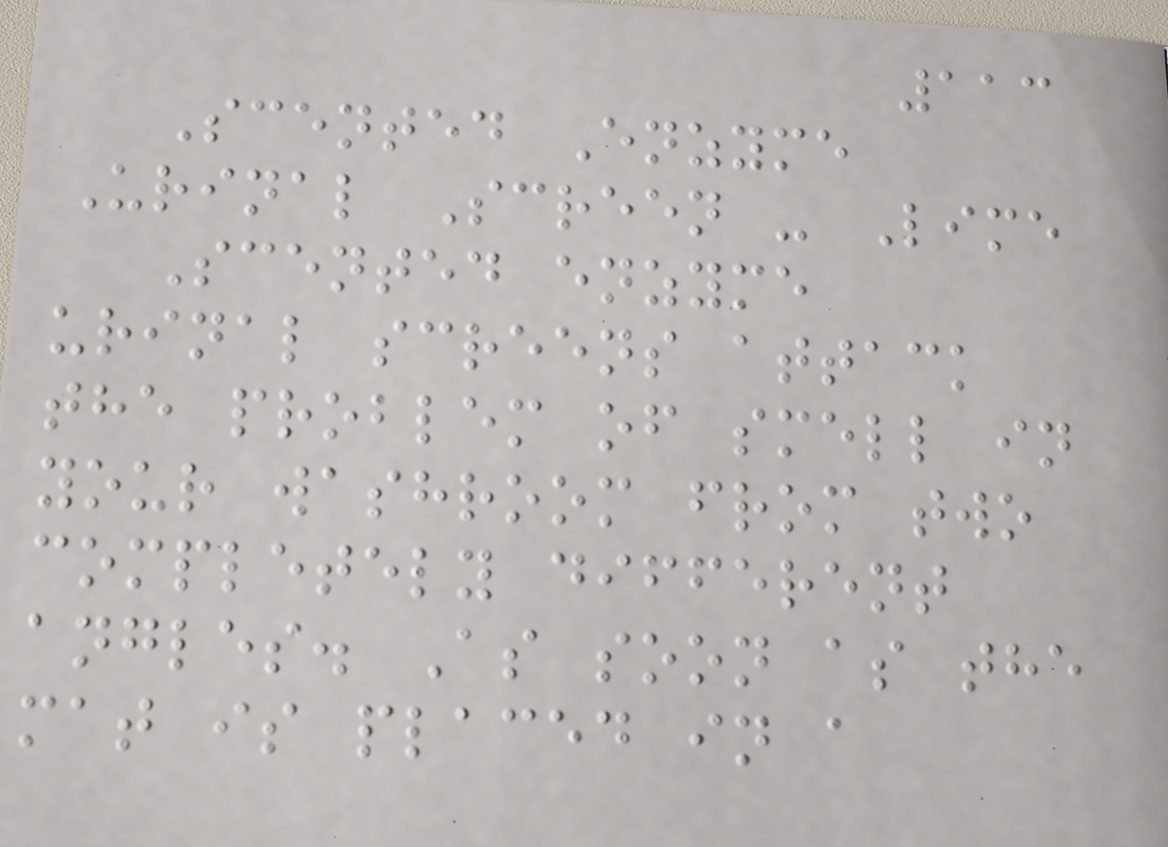113
Scented Enzyme
Urinal Screen - Lime
Scented enzyme
urinal screens attack
the problem of smell in
your washroom from two
completely different
angles. As soon as the
mat is placed in a
